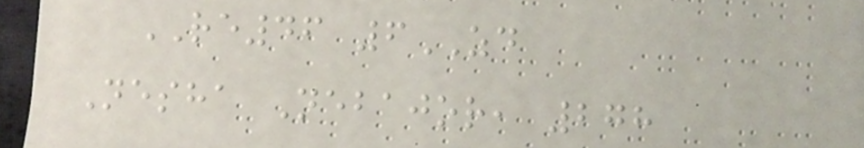RE46 6ZD
Nesha Nebajor, 278
